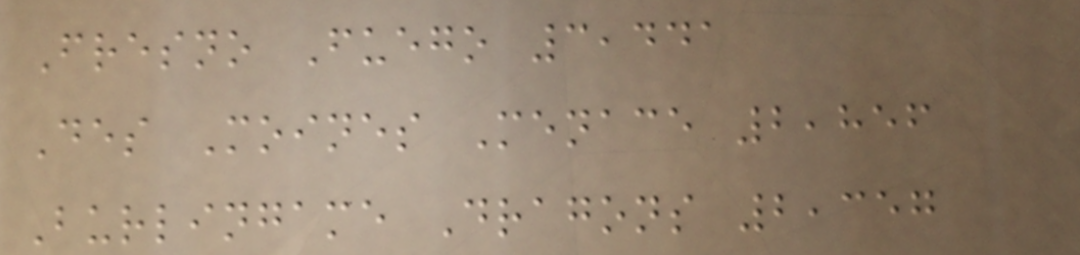Fresno Fuego 3,441
Des Moines Menace 2,856
Burlingame Dragons 2,357
